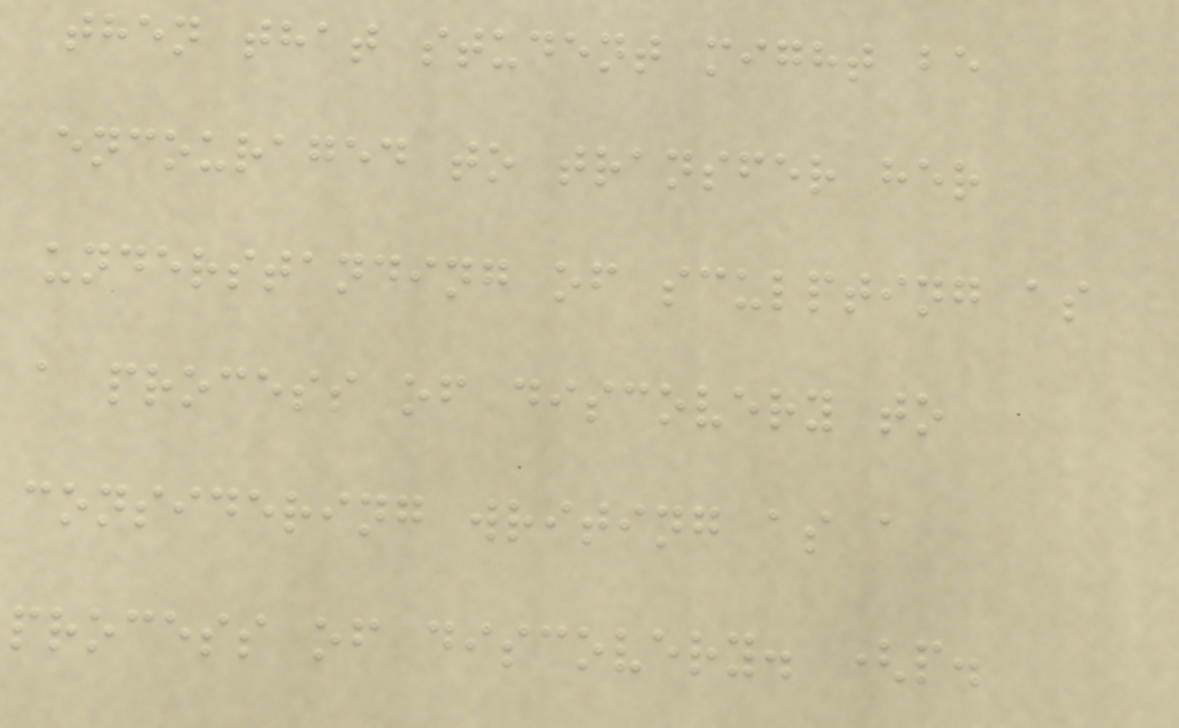then that student might be
encouraged to transfer her
understanding of sculpting as
a process of discovery to
considering writing as a
process of discovery. (p.
